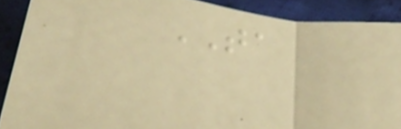TA
